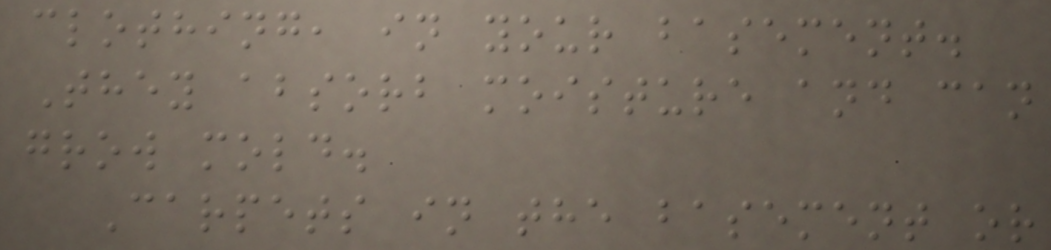clothing, in your basement.
They absorb moisture and can
grow mold.
Carpets in the basement or
